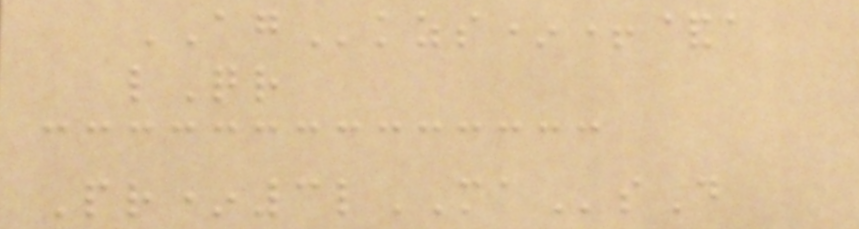AGkzs*+&a
lQr
Pr*3lMAsD
